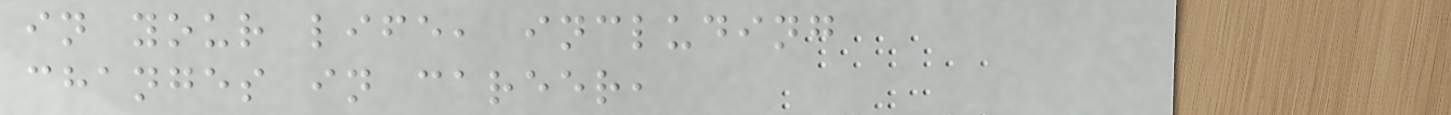in your life, including
changes in career,
